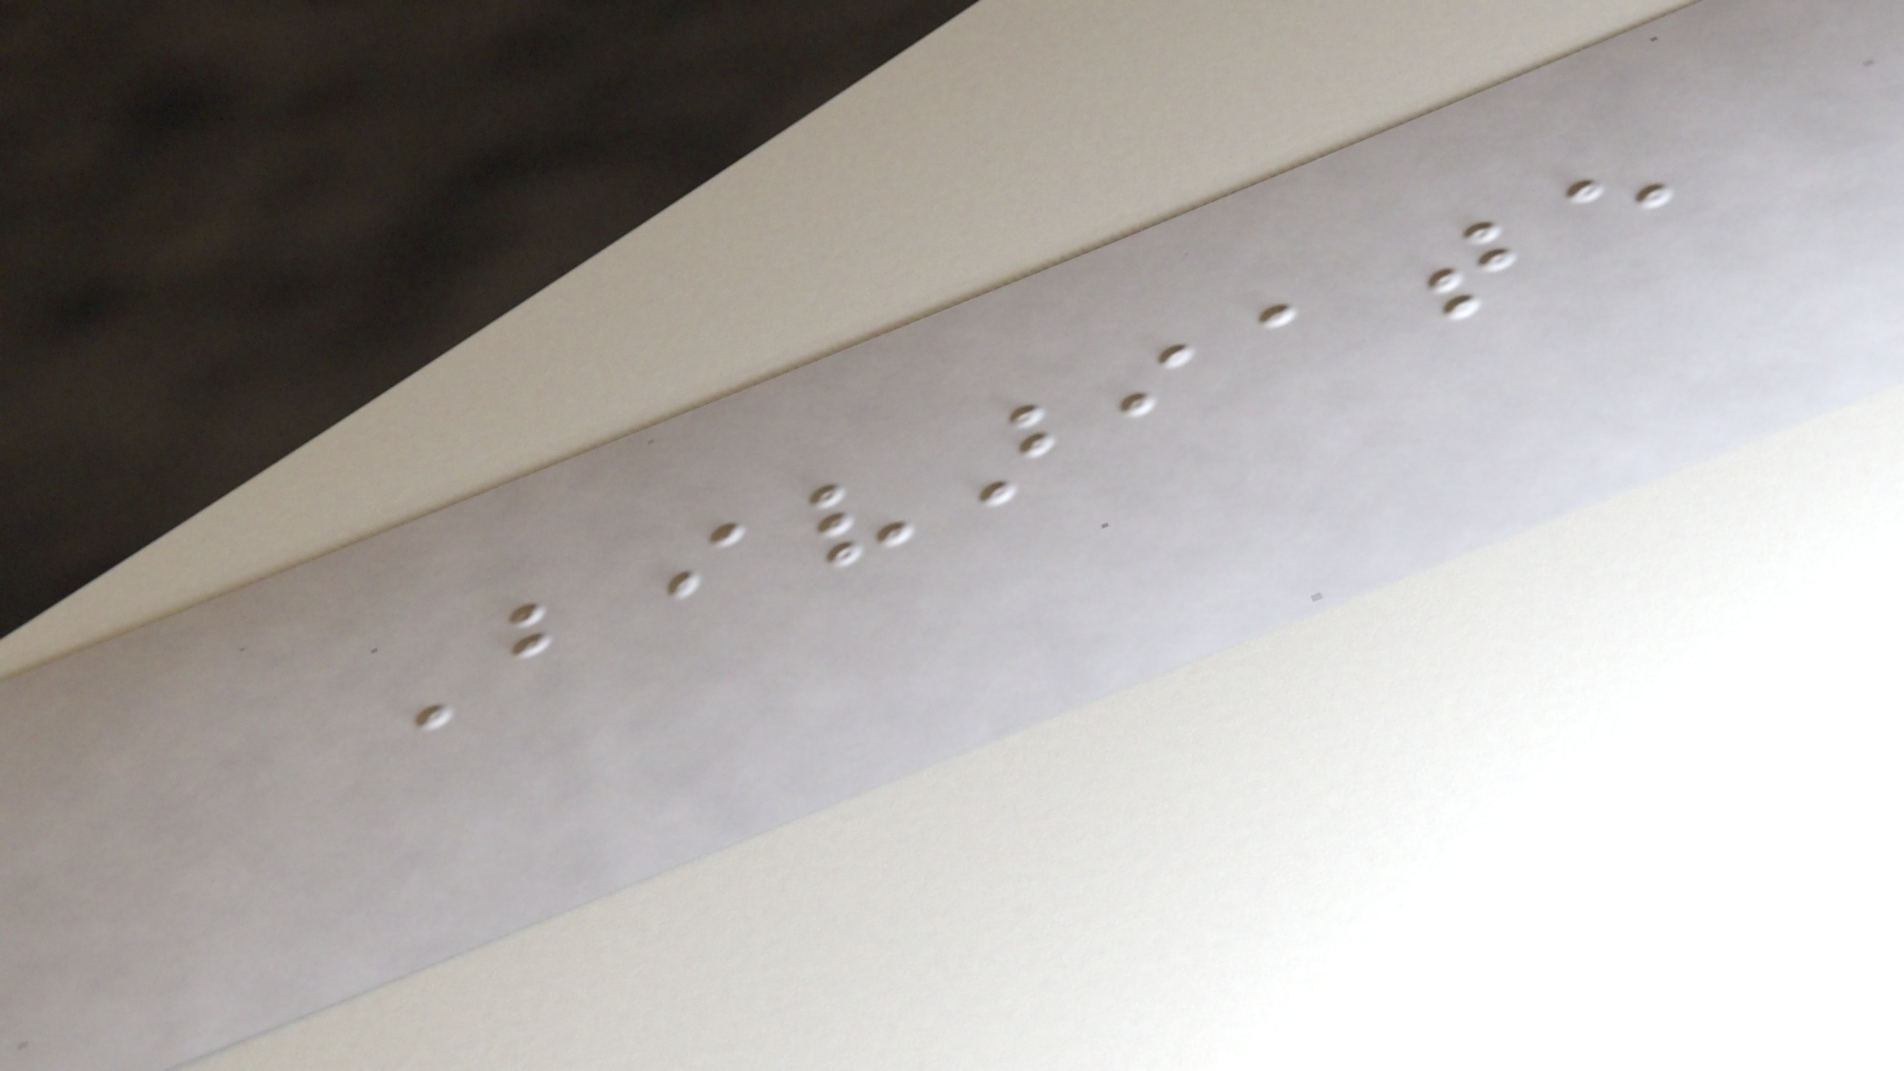Bivariate
